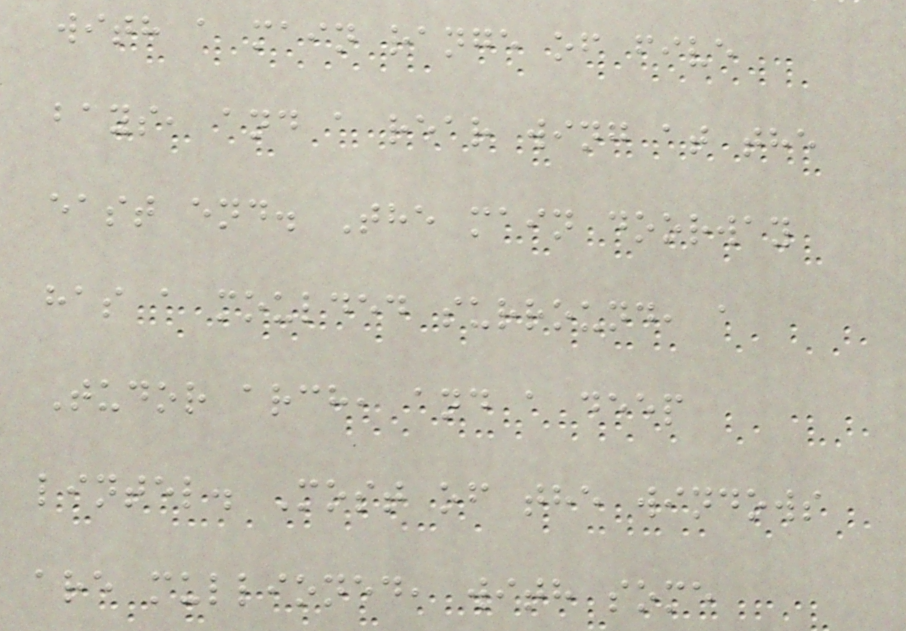with a main range of five
bays, and a rear wing at the
east end. The main doorway
has a moulded surround, a
Tudor arch, and a deep
lintel. Most of the windows
are mullioned, with some
